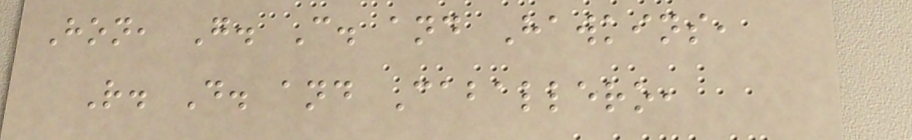Hon, G. C. and Hawkins,
R. D. and Caballero,
